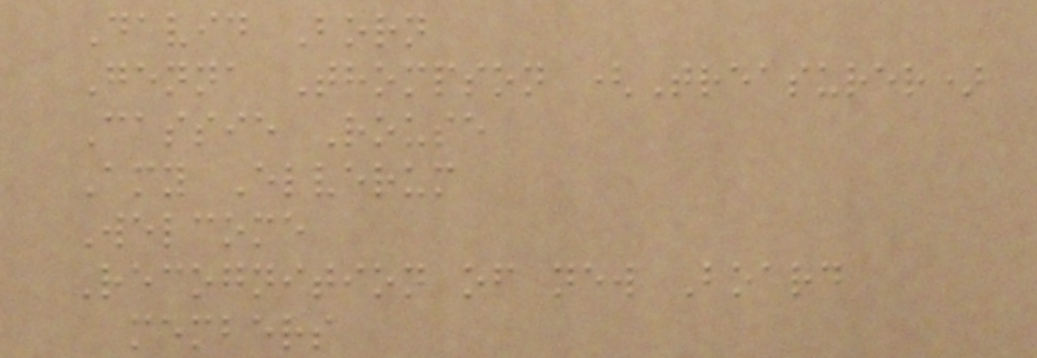David Born
Genna Thompson (Treasurer)
Cassie Rouse
Amy Elverum
Welcome
Recognition of new Board
members
